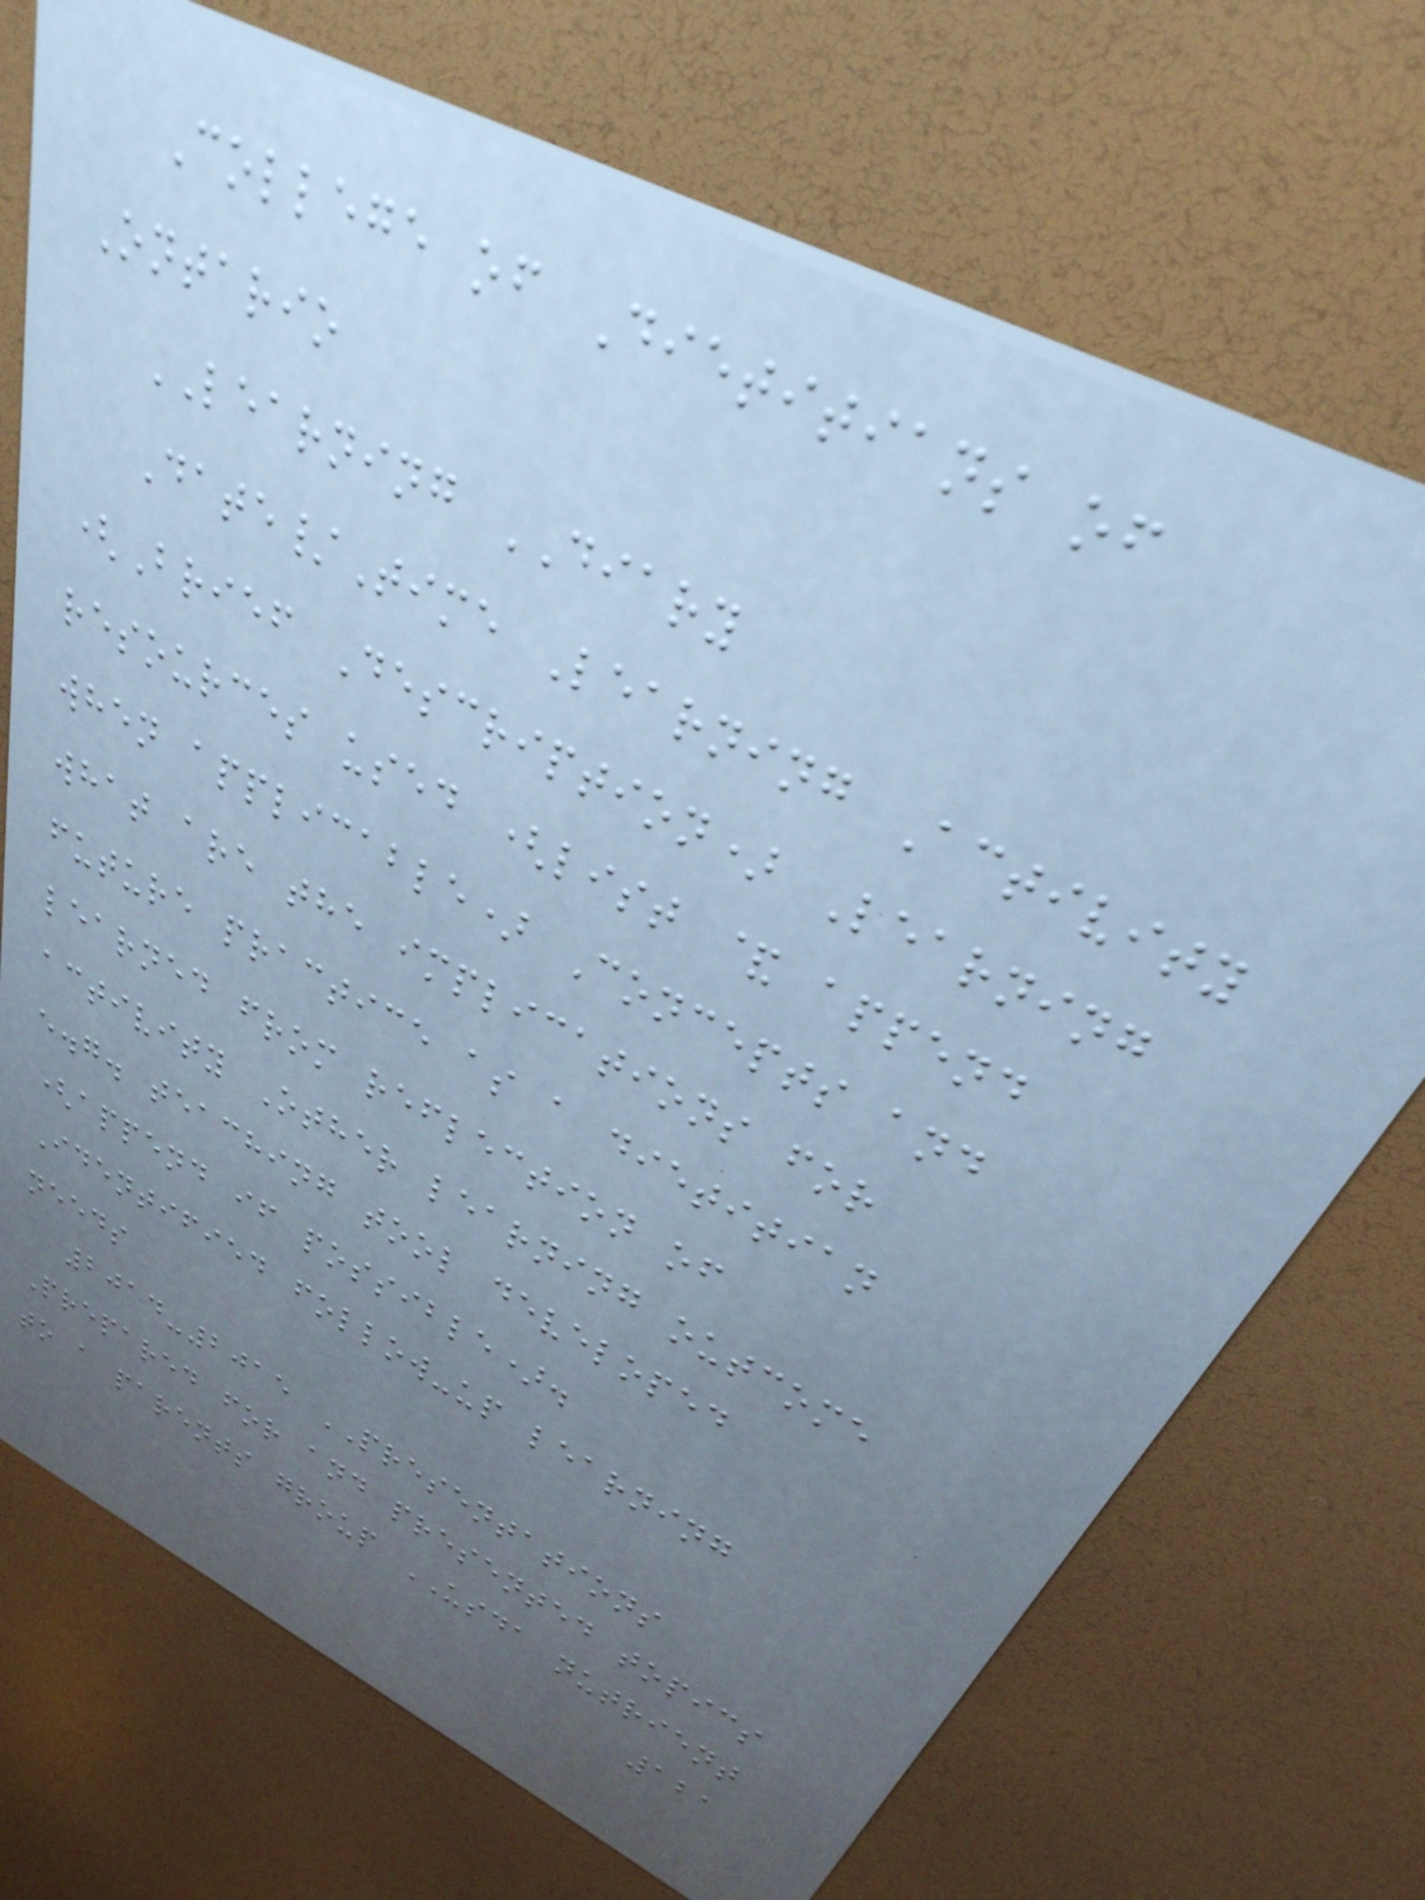College of Dietitians of
Ontario
LEARNING DIARY
Date/Time Learning Activity
(Brief Description) Learning
resources used (list & append
when applicable) Concepts and
what are the implications for
future practice as a dietitian
learned from reflection of
activity Other learning outcome
e.g. teaching tool developed
(append if possible).
Identified follow-up learning
needs
2014-2015 PRESENTATIONS
Prepared for and presented topics
to a parents group USDA nutrient
121
